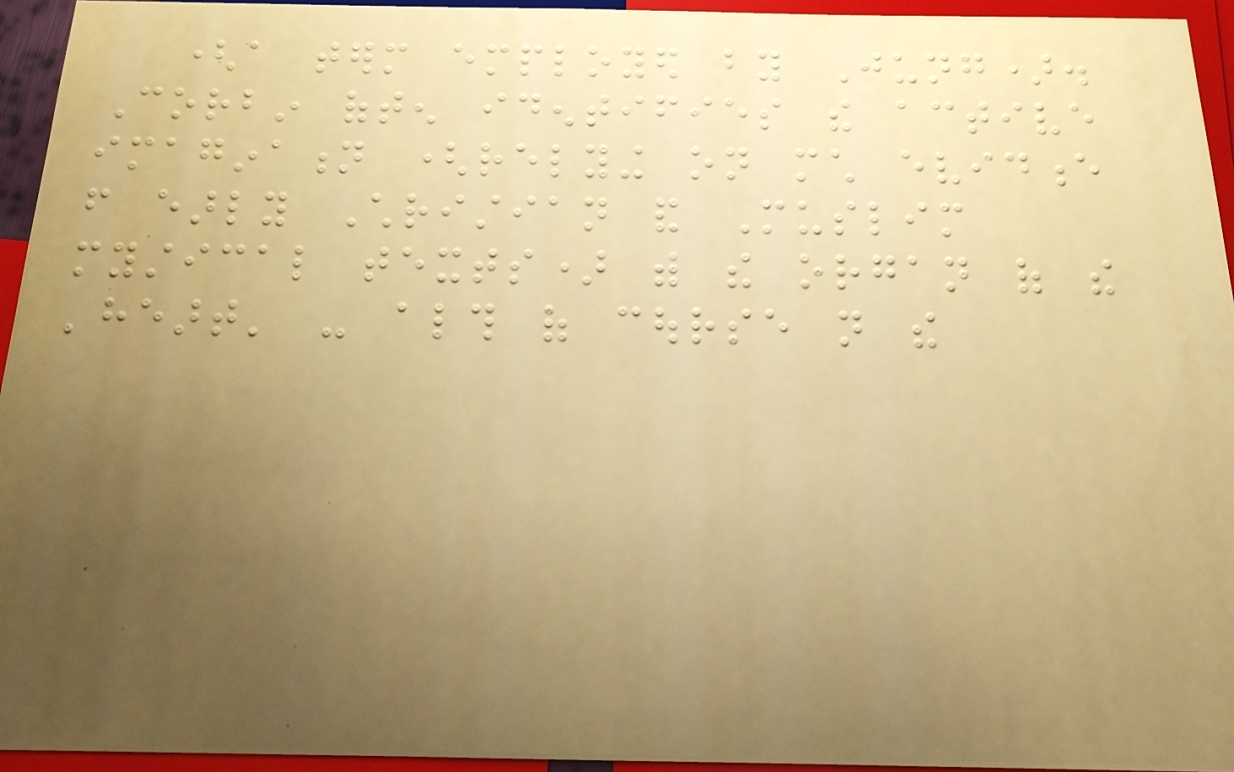(a term employed by Jung).
Corbin often identifies the active
imagination (relying on much evidence
from early Christian and Muslim
mystical texts) with the organ of the
'heart' - although of course not the
